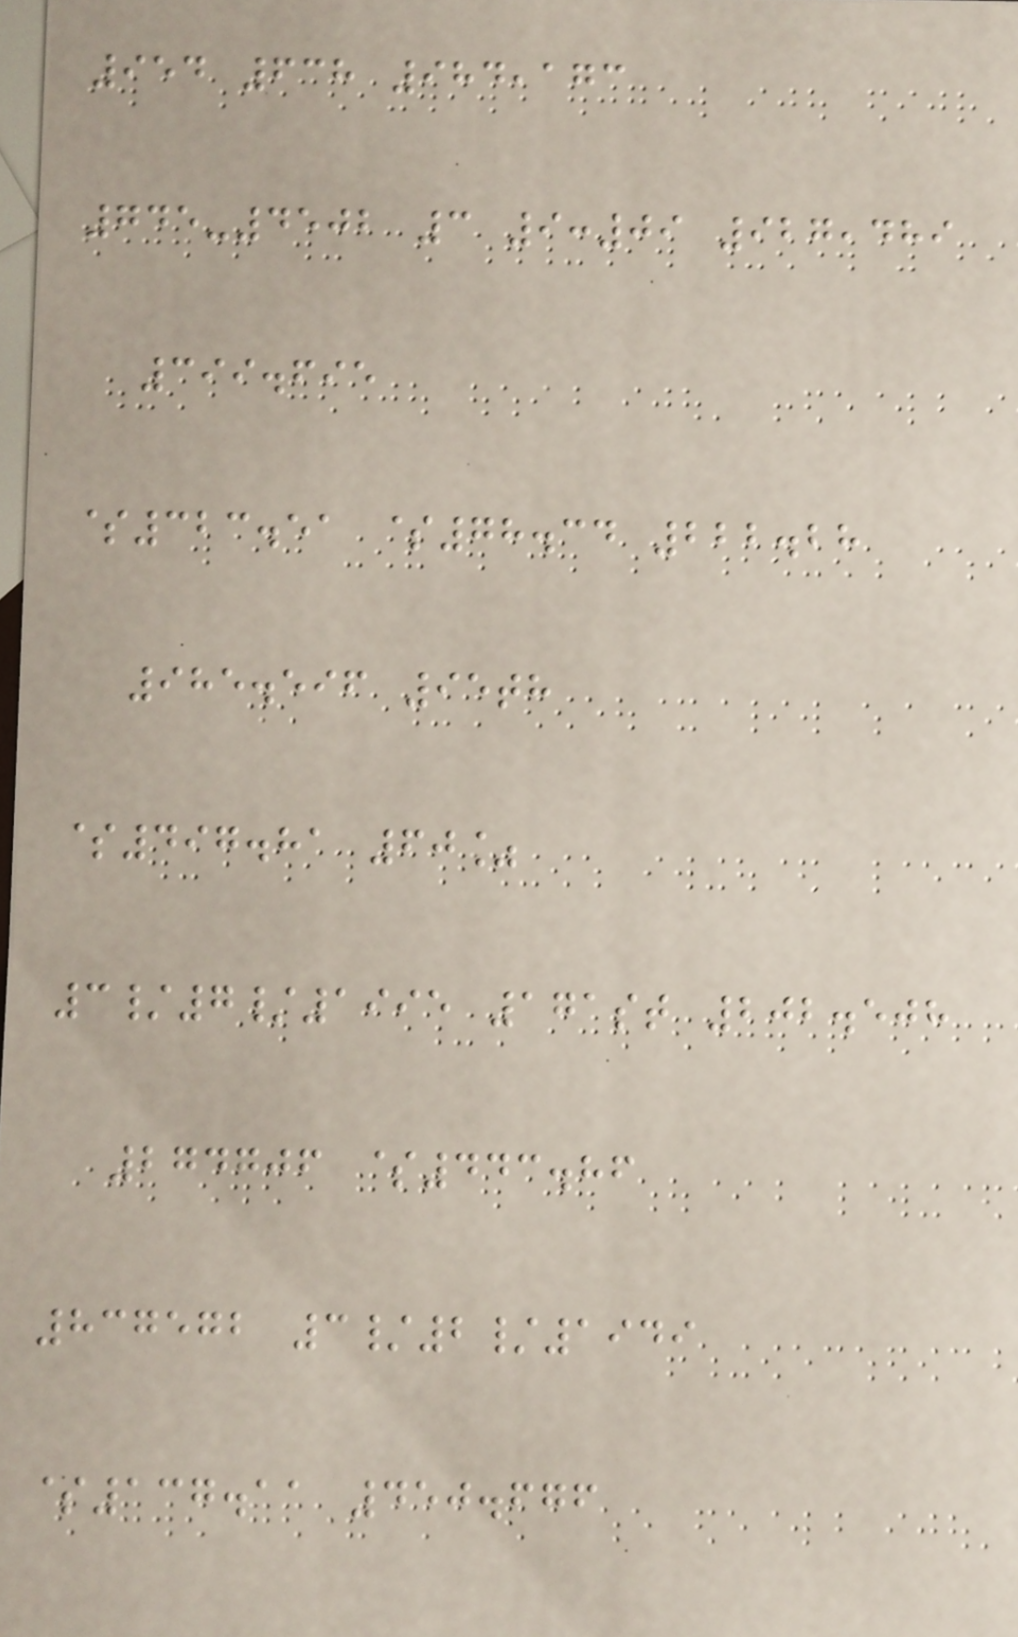954 638 984,173
745-4502 3 9:09 927,489
399.695
$323.51 $78.34 222.28
985.596 95th
$497.81 60%
3/7/1995 171st 202.508
274706 $443.86
837572 3/2/1949
$137.11 450.676
